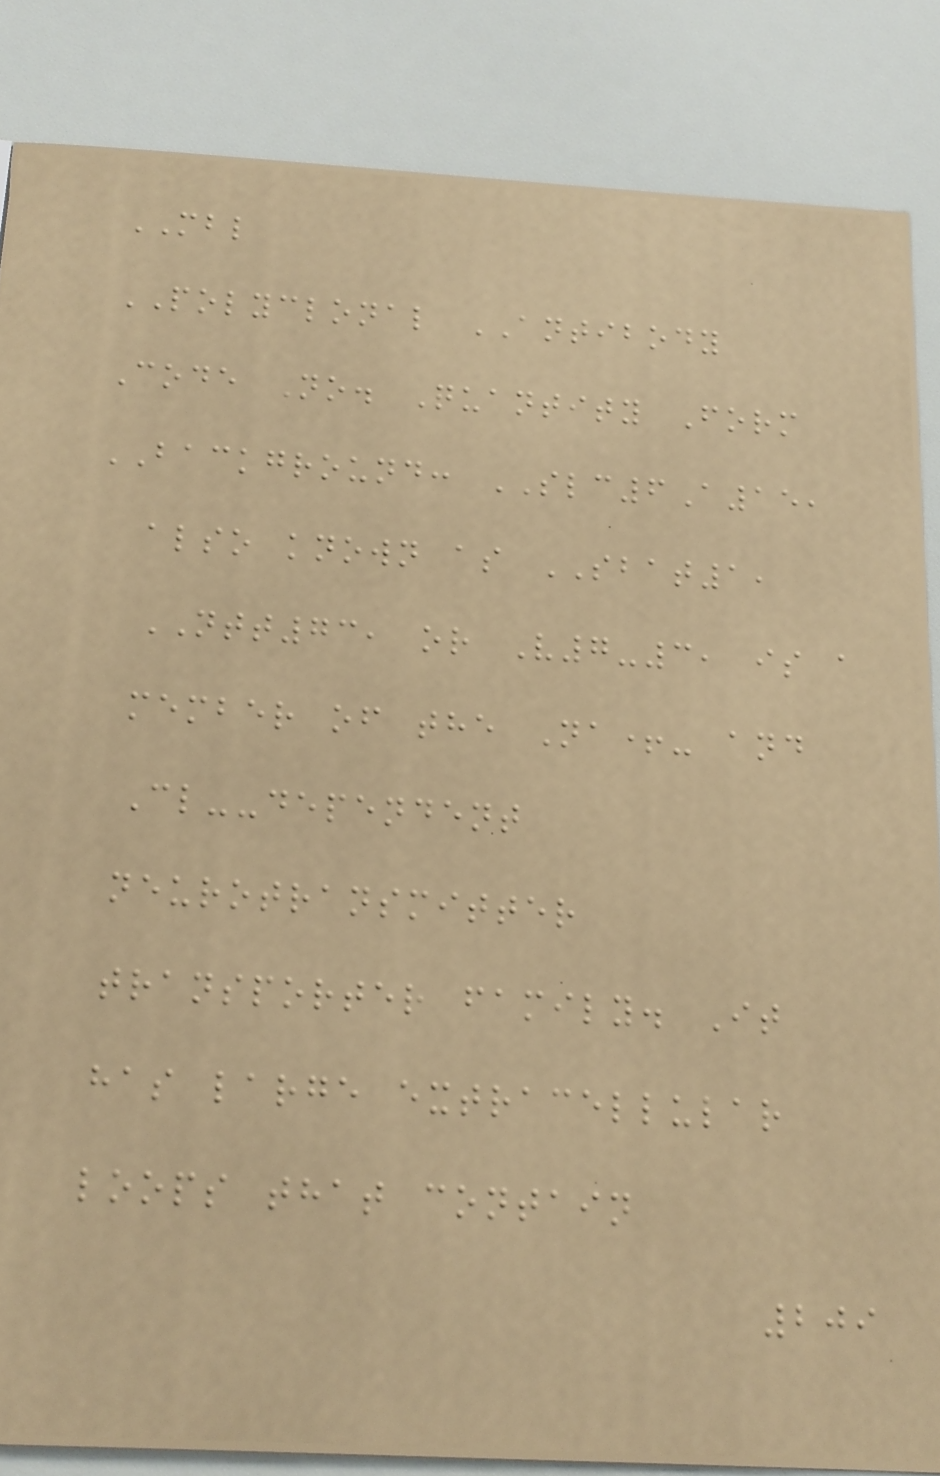MBL
POLYCLONAL ANTIBODY
Code No. Quantity Form
BACKGROUND: SLC6A15,
also known as SBAT1,
NTT73, or V7-3, is a
member of the Na+- and
Cl--dependent
neurotransmitter
transporter family. It
has large extracellular
loops that contain
209
